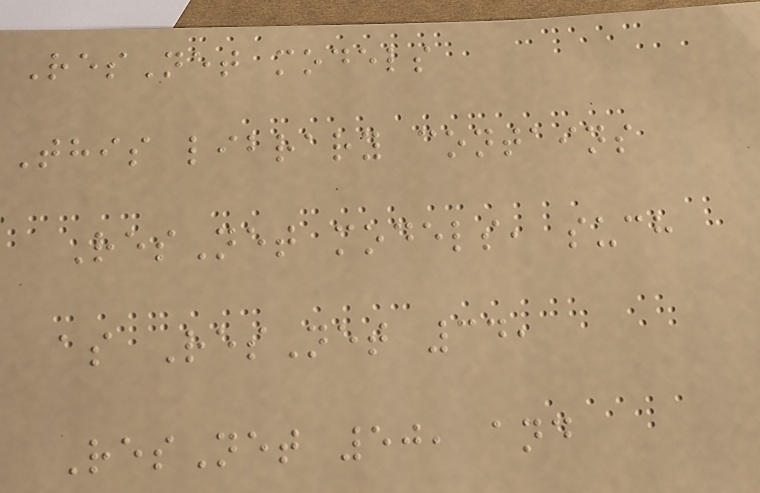ResNet models
This library contains
ResNet models, such
as ResNet 34,
ResNet 50, and
